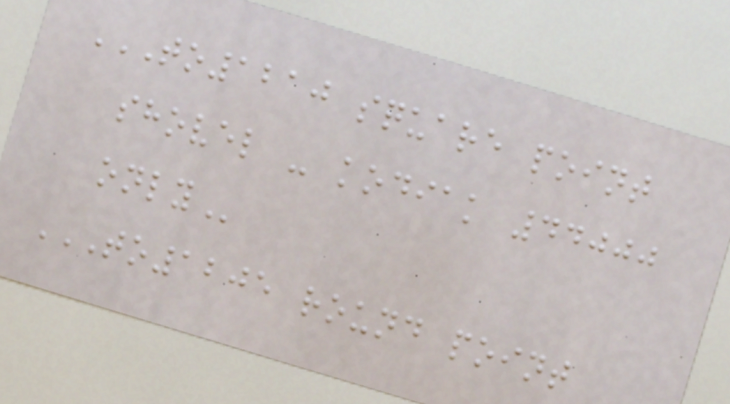TO1210 SQUARE POINT
SHOVEL - KODIAK 44000
ONLY
TO1205 ROUND POINT
